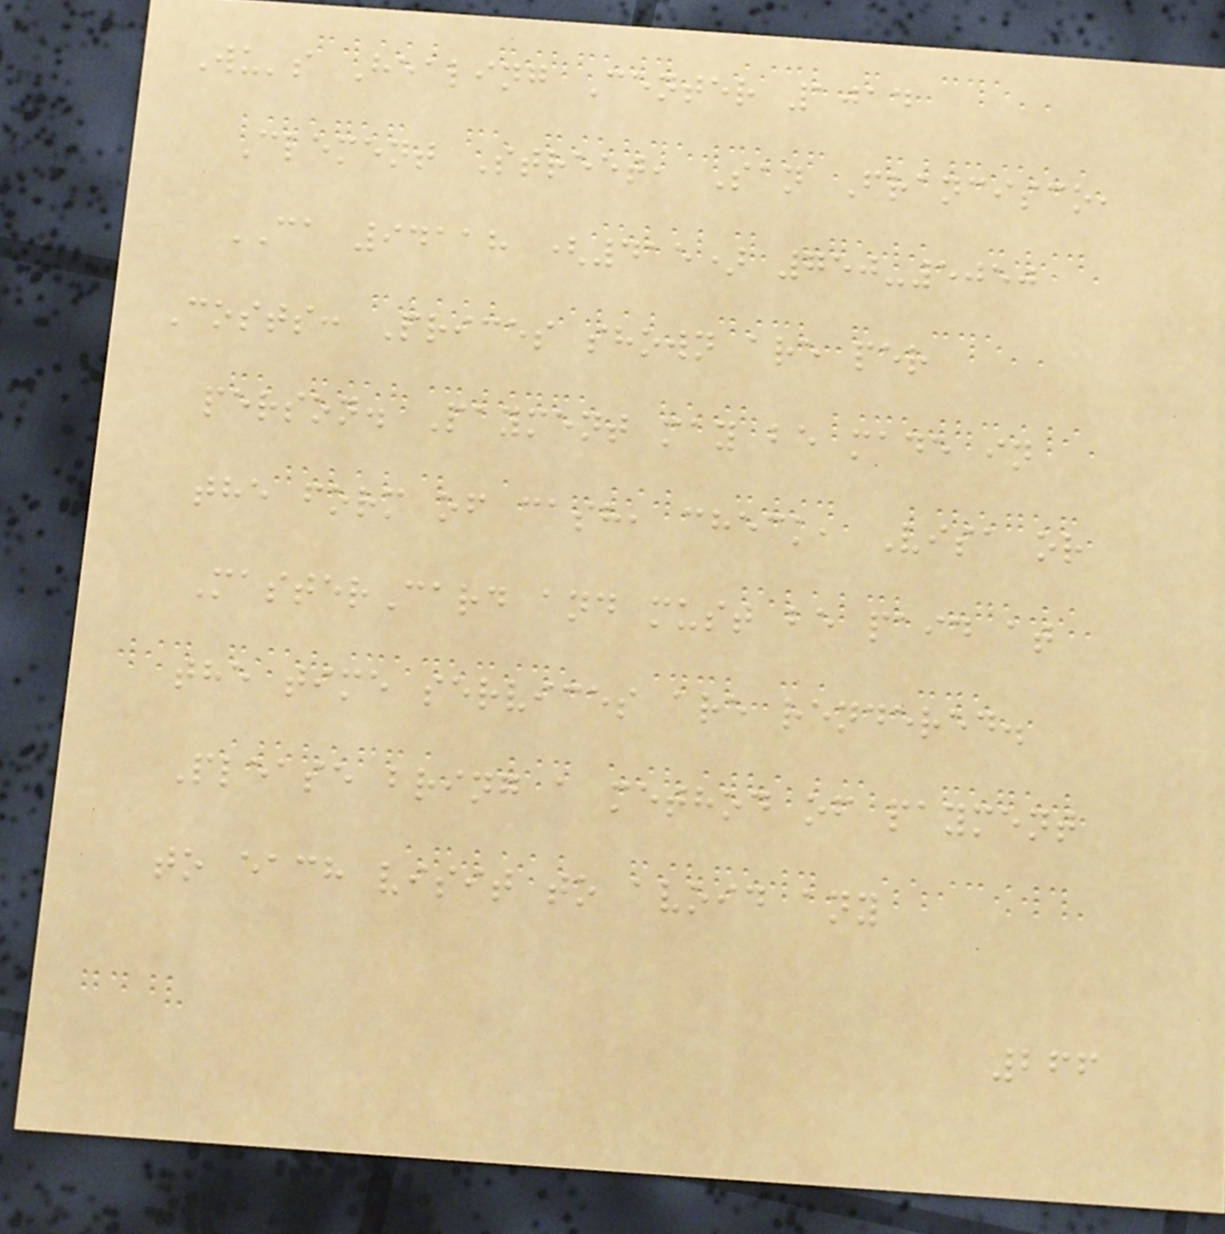Wu's Healing Center 1014
Clement Street, San Francisco,
CA 94118 (415) 750-5050
Costs: Prices shown are per
person. Payment may be made in
the form of cash, check, Visa or
MasterCard and must be paid at
the time services are rendered.
Please bring a method of payment
to each visit to avoid any
266
